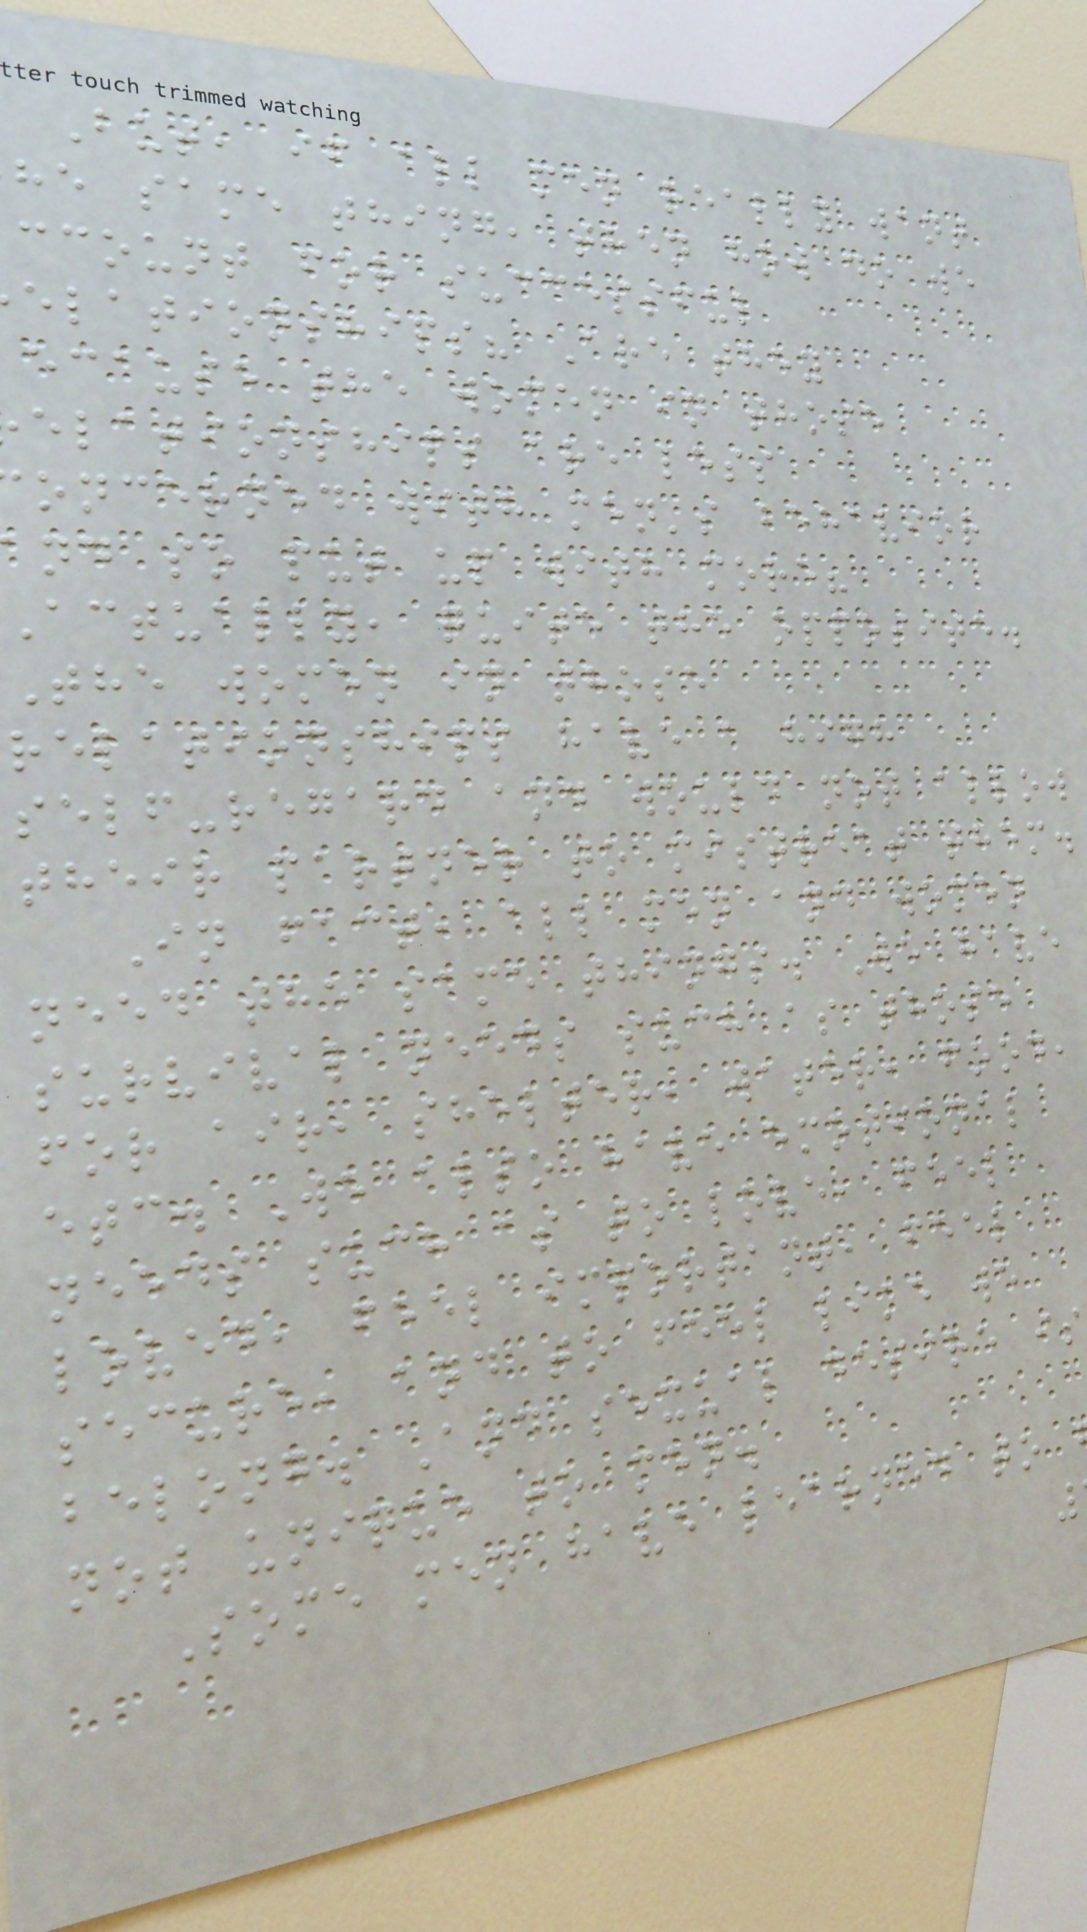But, if all men really want
he same thing, then how do we
ccount for successful
elationships? Are they
ecause the women in those
elationships are less
oncerned with men's behavior
nd so put up with more?
Actually, quite the opposite.
The women in those
relationships have a high
self-regard and would not allow
their partner to mistreat them.
In fact, all men and women
need the same things. We have
survival needs such as those
for air, shelter, water, food,
etc. We also have emotional
needs such as to love, feel
loved, feel important, feel
secure, and to feel like we
belong. And sexual desire is
not unique to men.
Some men have learned to
